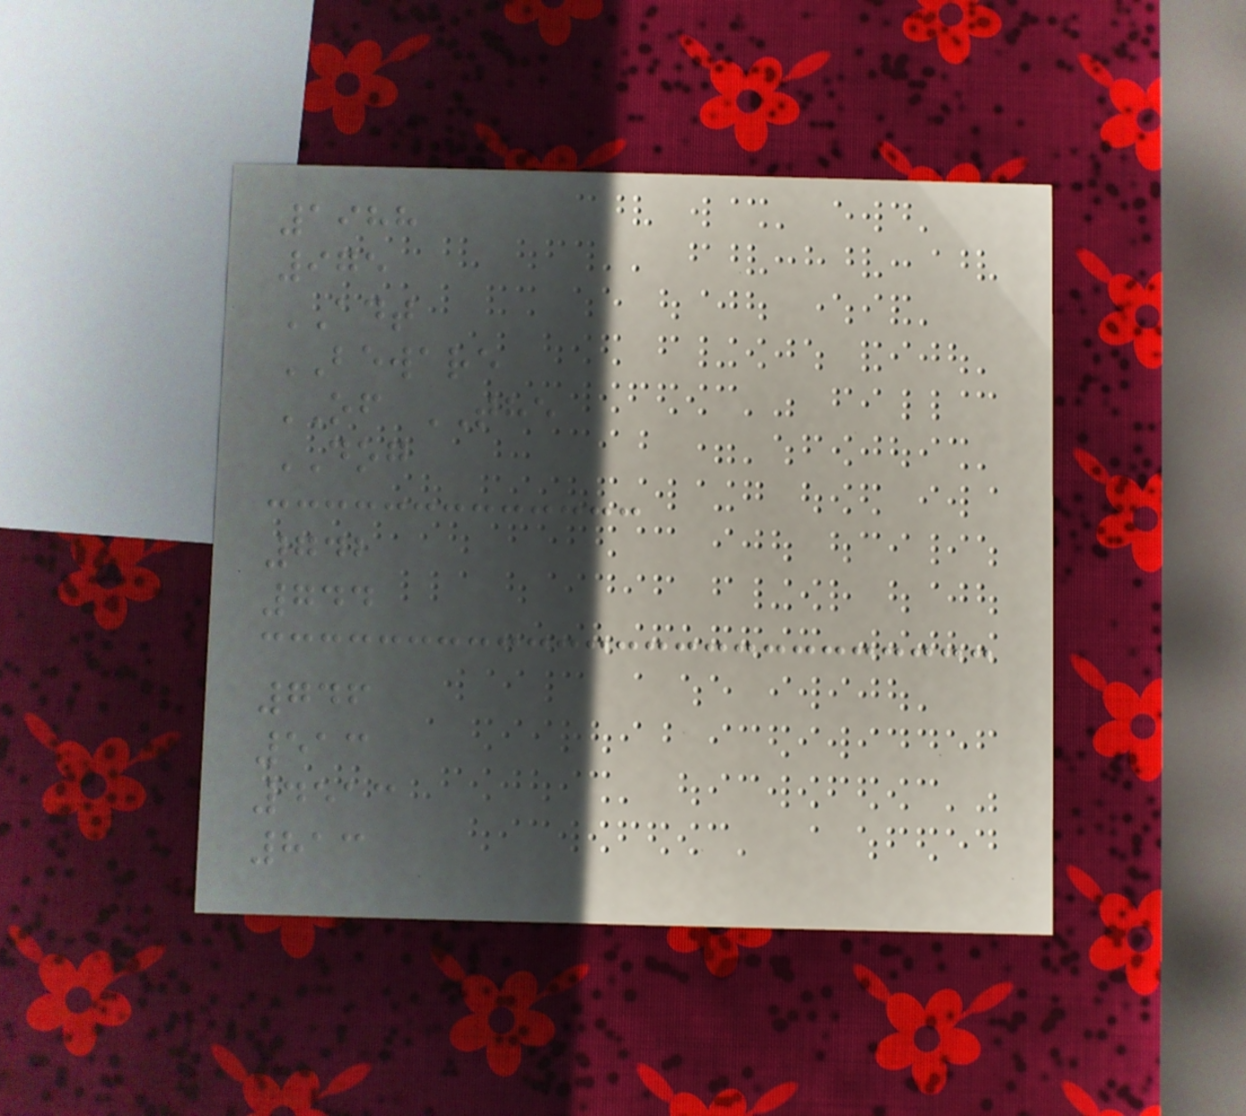1988
975
ADT
BEWARE
OF THE
DOG
742
744
746
513
4513
813
